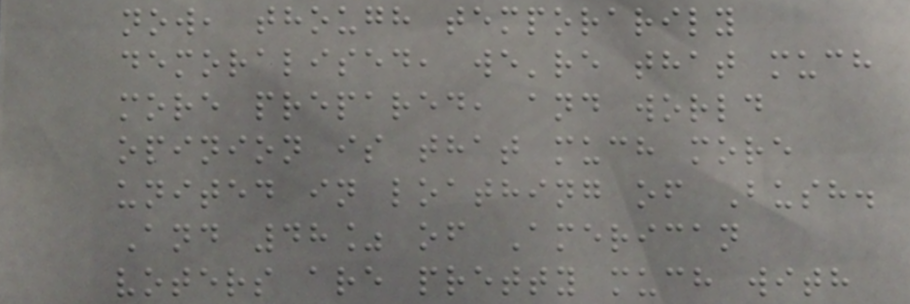now, though temporarily
demoralised, we're that much
more prepared, and world
opinion is that much more
united in loathing of Bush.
And 48% of American
voters are pretty much with
